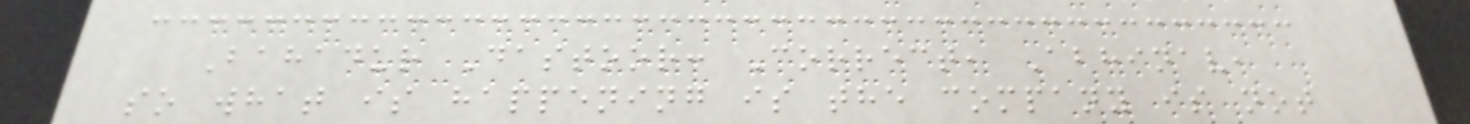Bahadur Dastoor: Correct, Abhinav,
so what is happening is the company is not
